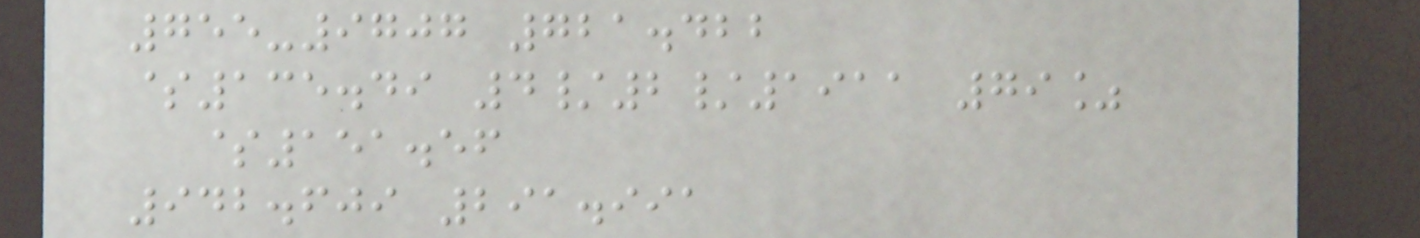755-9707 721.422
$135.49 4/2/1911 79%
$151.56
942.609 291.991
